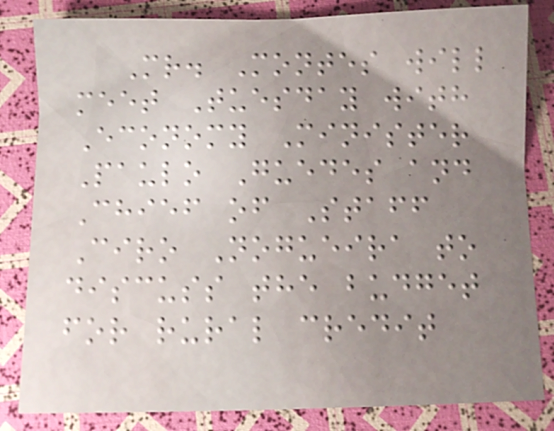Mr. Montes will
meet Tuesday with
Economy Minister
Paulo Guedes and
Chief of Staff
Ciro Nogueira to
discuss the budget
for rural credit
